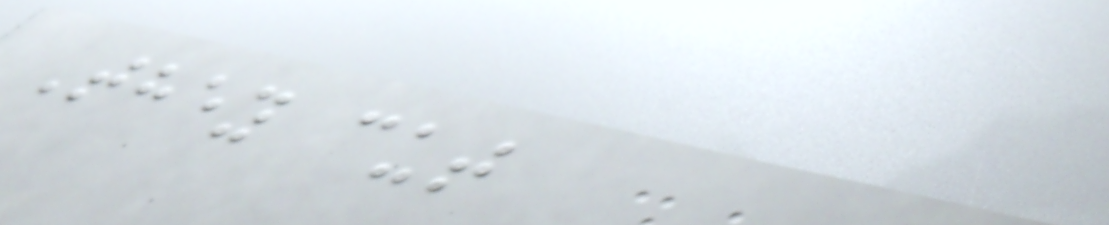They cut
